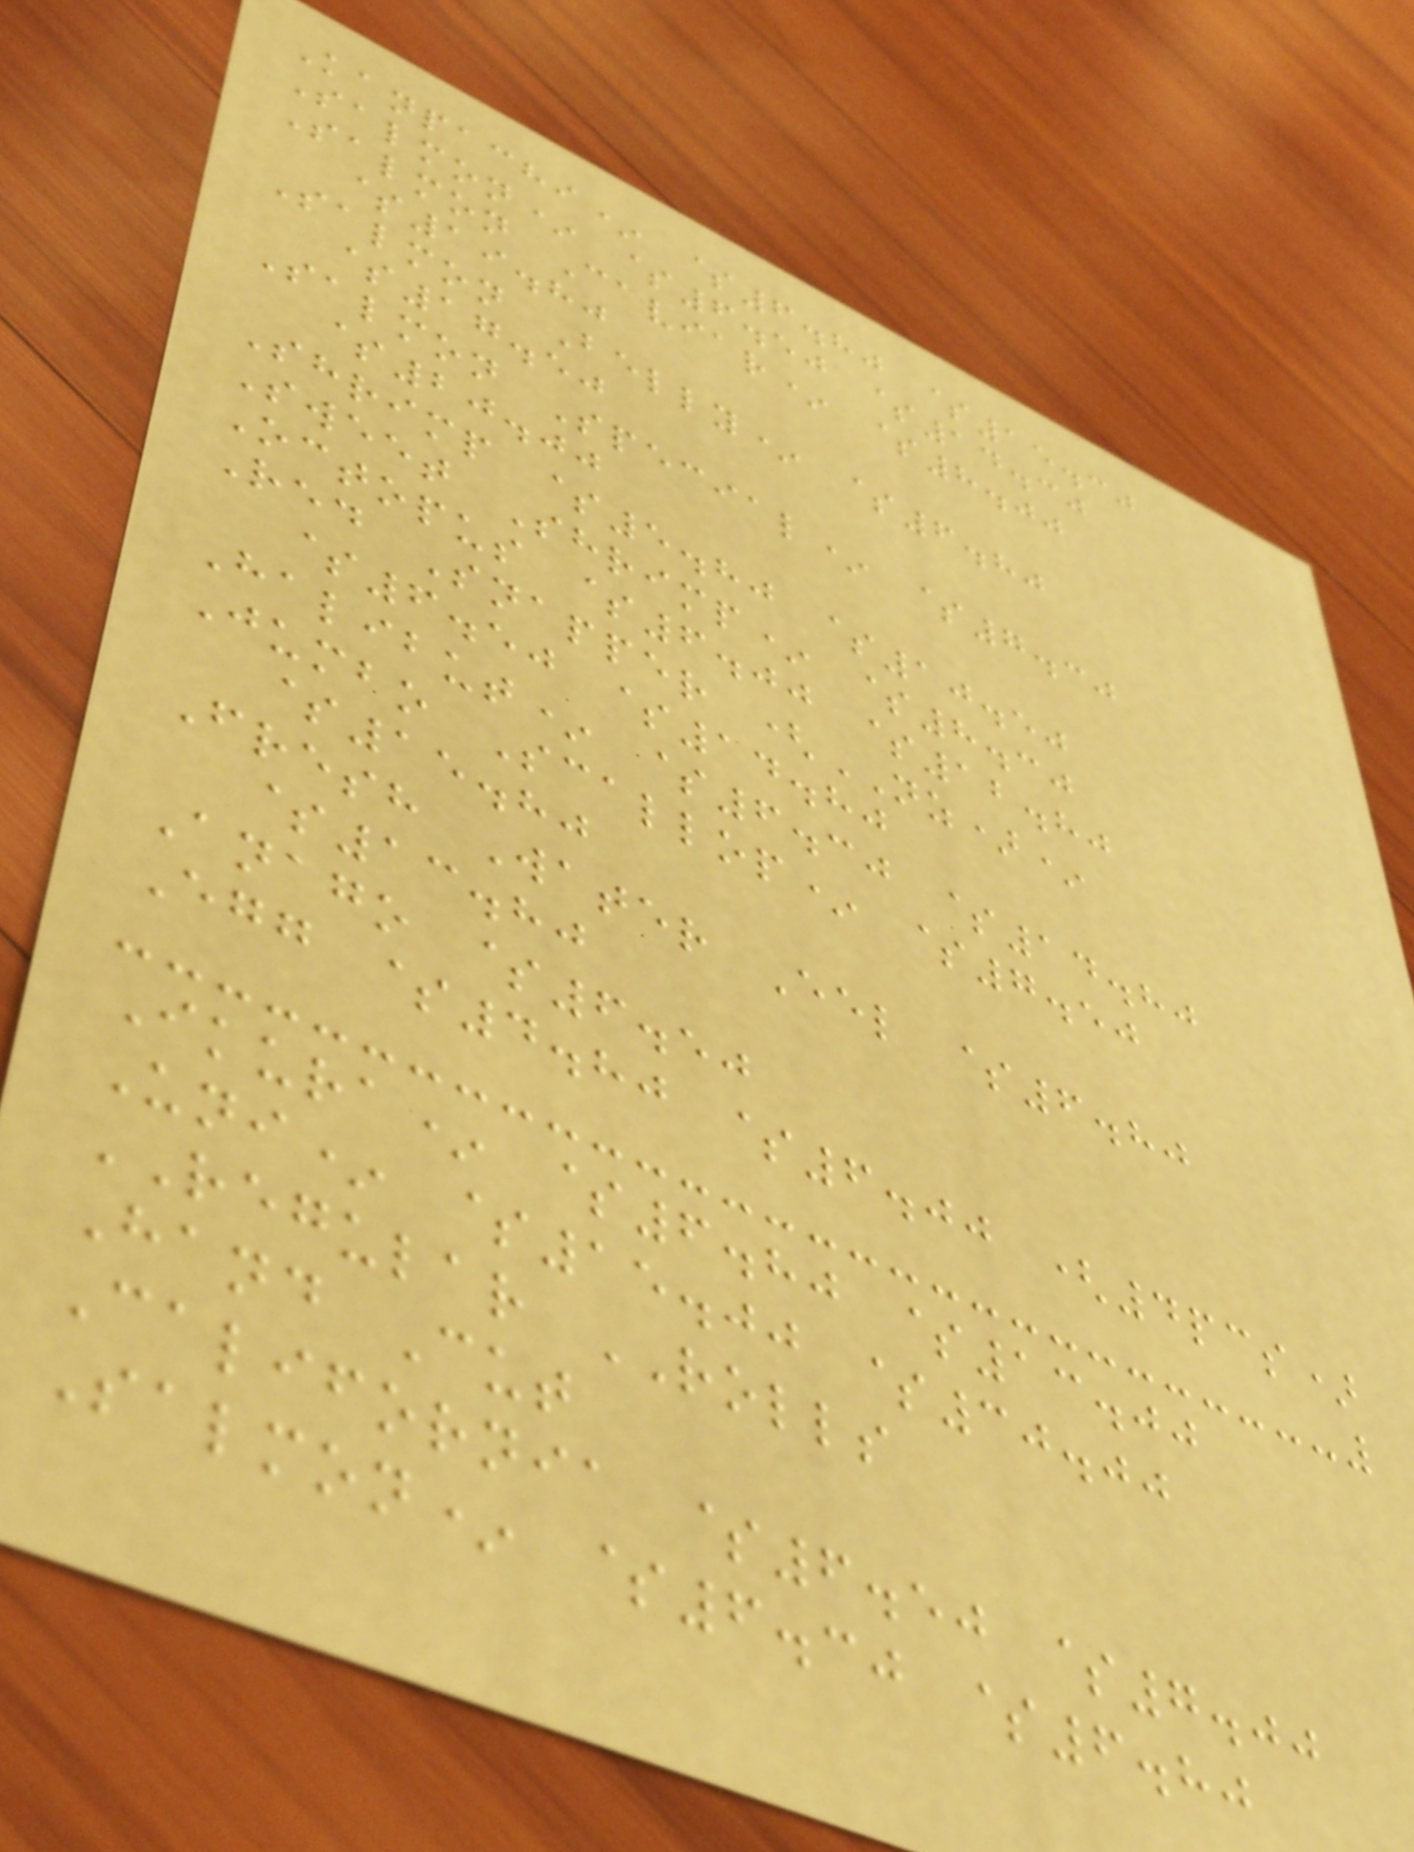Kanpachi* $6.80 $15.30
Salmon* $6.50 $14.30
Salmon Caviar* $8.00
$19.80
Salmon Belly* $6.80
$17.50
Salmon Special* $7.30
$20.00
Shrimp $5.80 $10.50
Sweet Shrimp* $8.30
Octopus $6.00 $12.80
Red Snapper (NZ)*
$6.50 $14.80
Halibut* $6.30 $14.80
Jumbo Scallop* $7.50
$15.80
Fresh Water Eel $6.80
$13.80
Anago $6.50
Egg $4.80 $6.00 (4pcs)
Ikura* $6.80 $13.00
Uni* $15.00 $30.00
REGULAR ROLLS
Hand Cut
California $6.50 $7.00
Salmon* $6.30 $6.80
